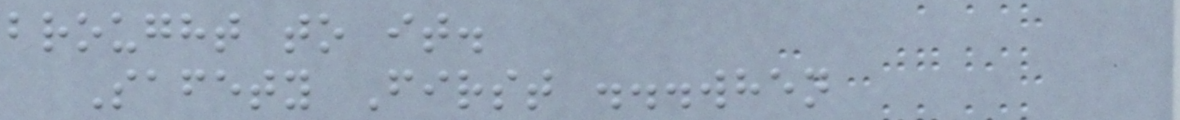brought to it.
Safety First ...when
